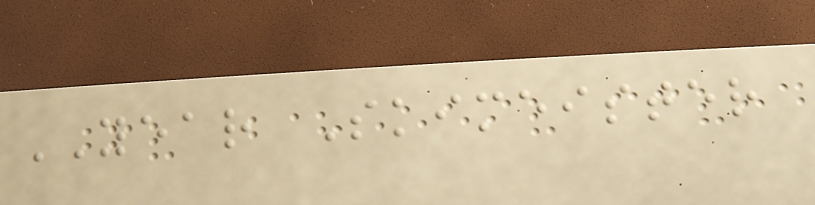YEAR Skimeister
